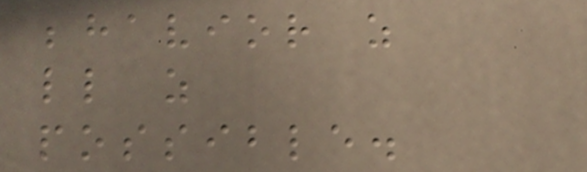behavior as
little as
possible.
